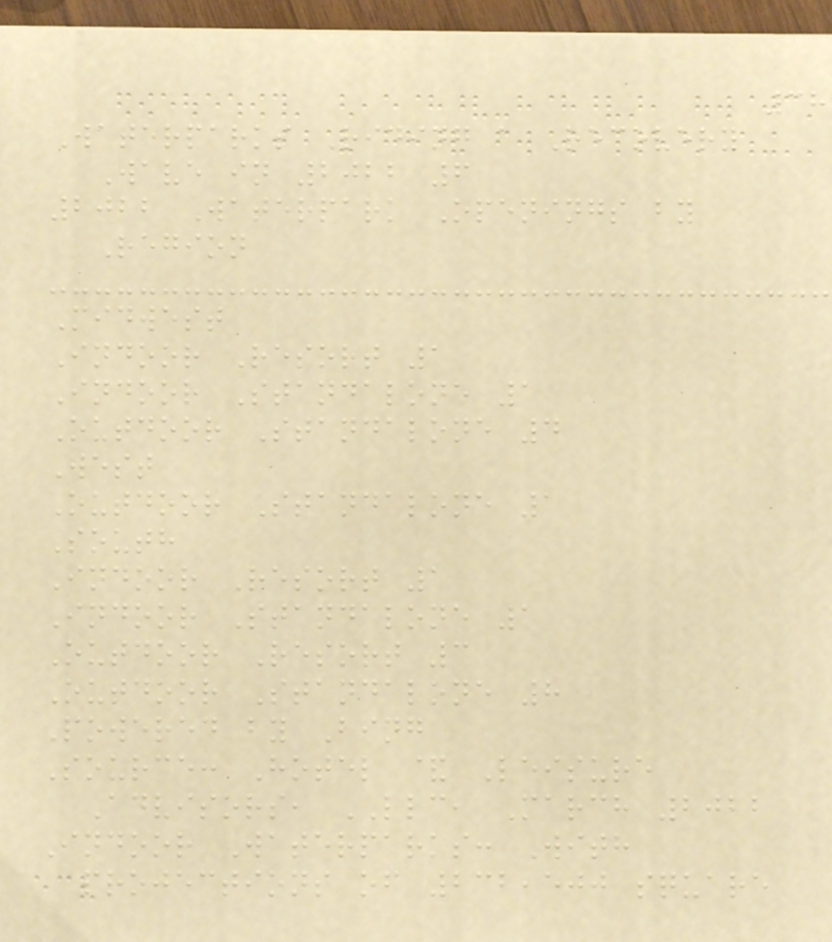38
Waterparks Riding a Recovery
Wave in 2022 6
2022 Waterpark Openings by
Region
Midwest
Indoor Resort 1
Indoor Standalone 1
Outdoor Standalone 4
West
Outdoor Standalone 1
South
Indoor Resort 1
Indoor Standalone 1
Outdoor Resort 3
Outdoor Standalone 8
Powered by Bing
Source: Hotel & Leisure
Advisors, LLC, March 2022
Indoor Waterparks: With
projections of 232,500 square
